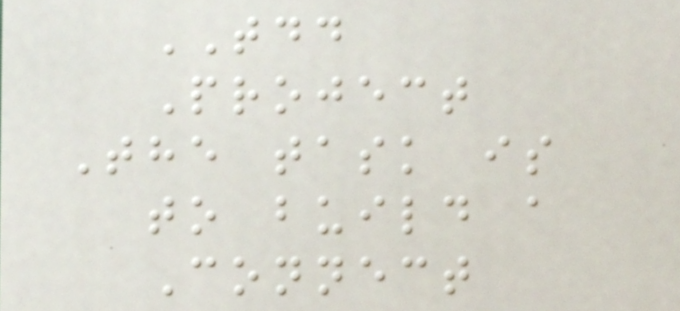TDD
Project
The task is
to build a
Connect
